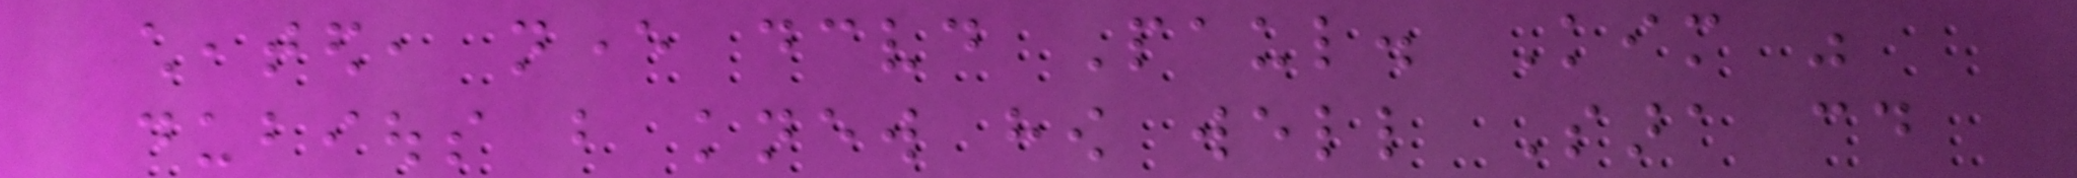cheated, never deceived Paul. Kim was
dubious but knew how well Sara could
